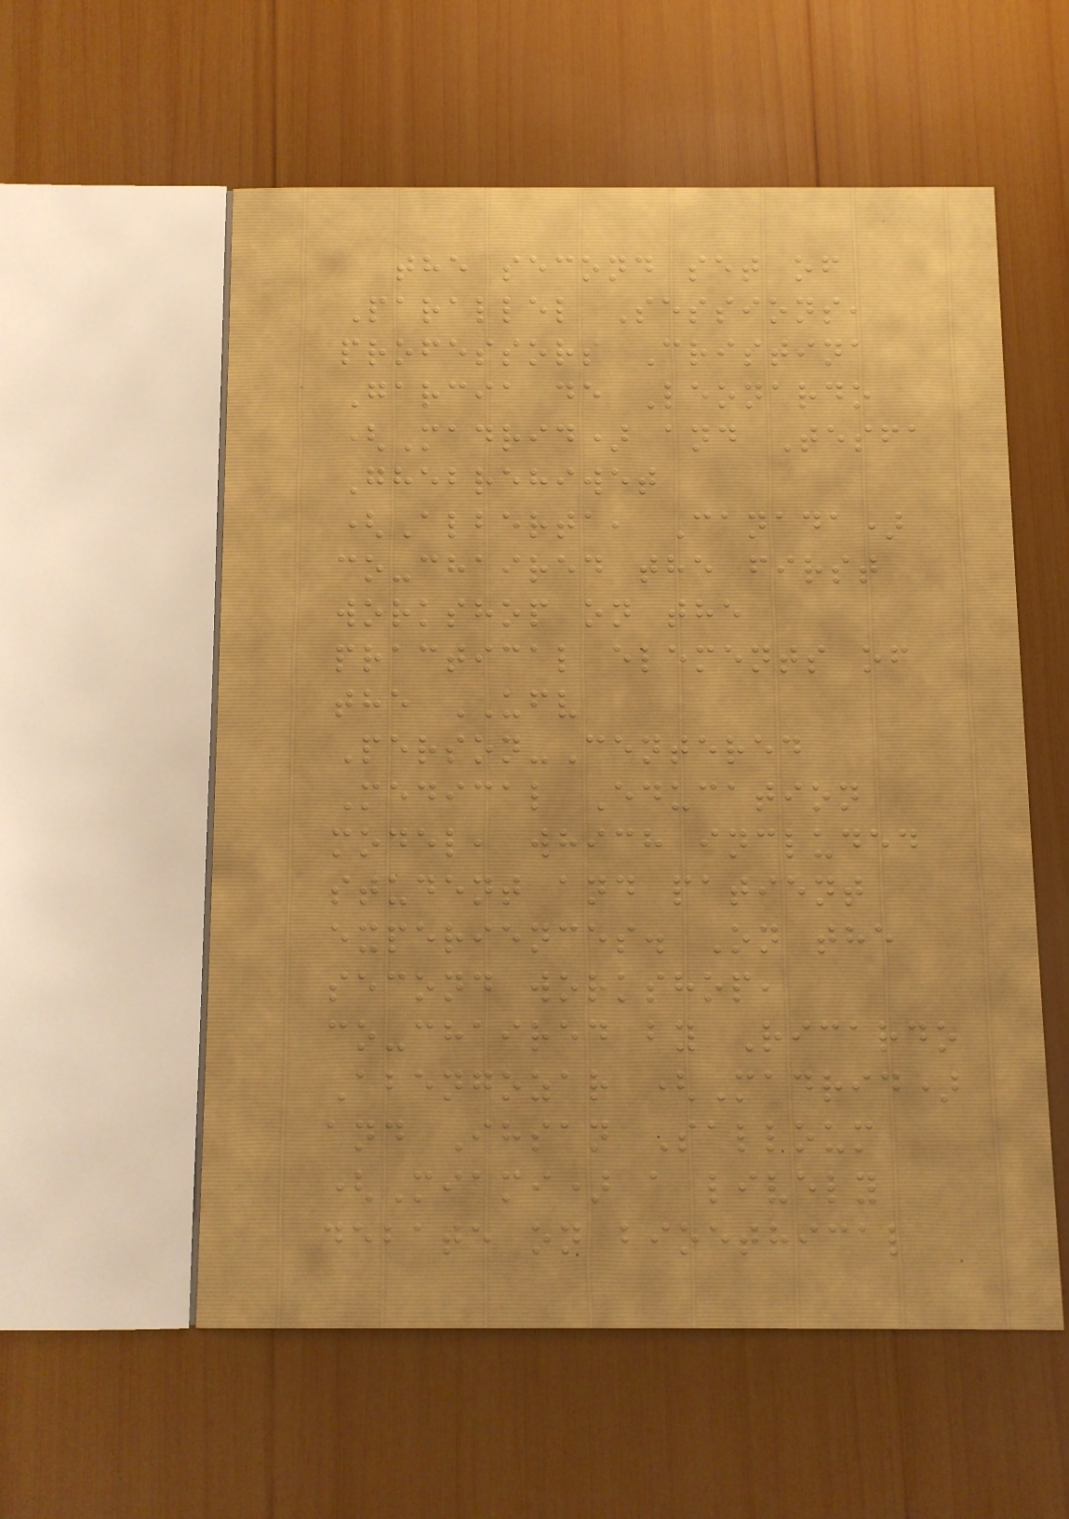the second set of
Parallel Sessions,
professors Cristina
Garcia de Leonardo
(Madrid) and Tesfa
Ghebrehiwet
(Alberta, Canada)
co-chaired the first
workshop on the
practical elements of
the UFV
Person-Centered
Medical Education
model, which included
student and patient
experiences. On the
second workshop,
co-chaired by Ricardo
Abengozar (Madrid)
and Ihsan Salloum
(Miami) a lively
debate on bioethical
